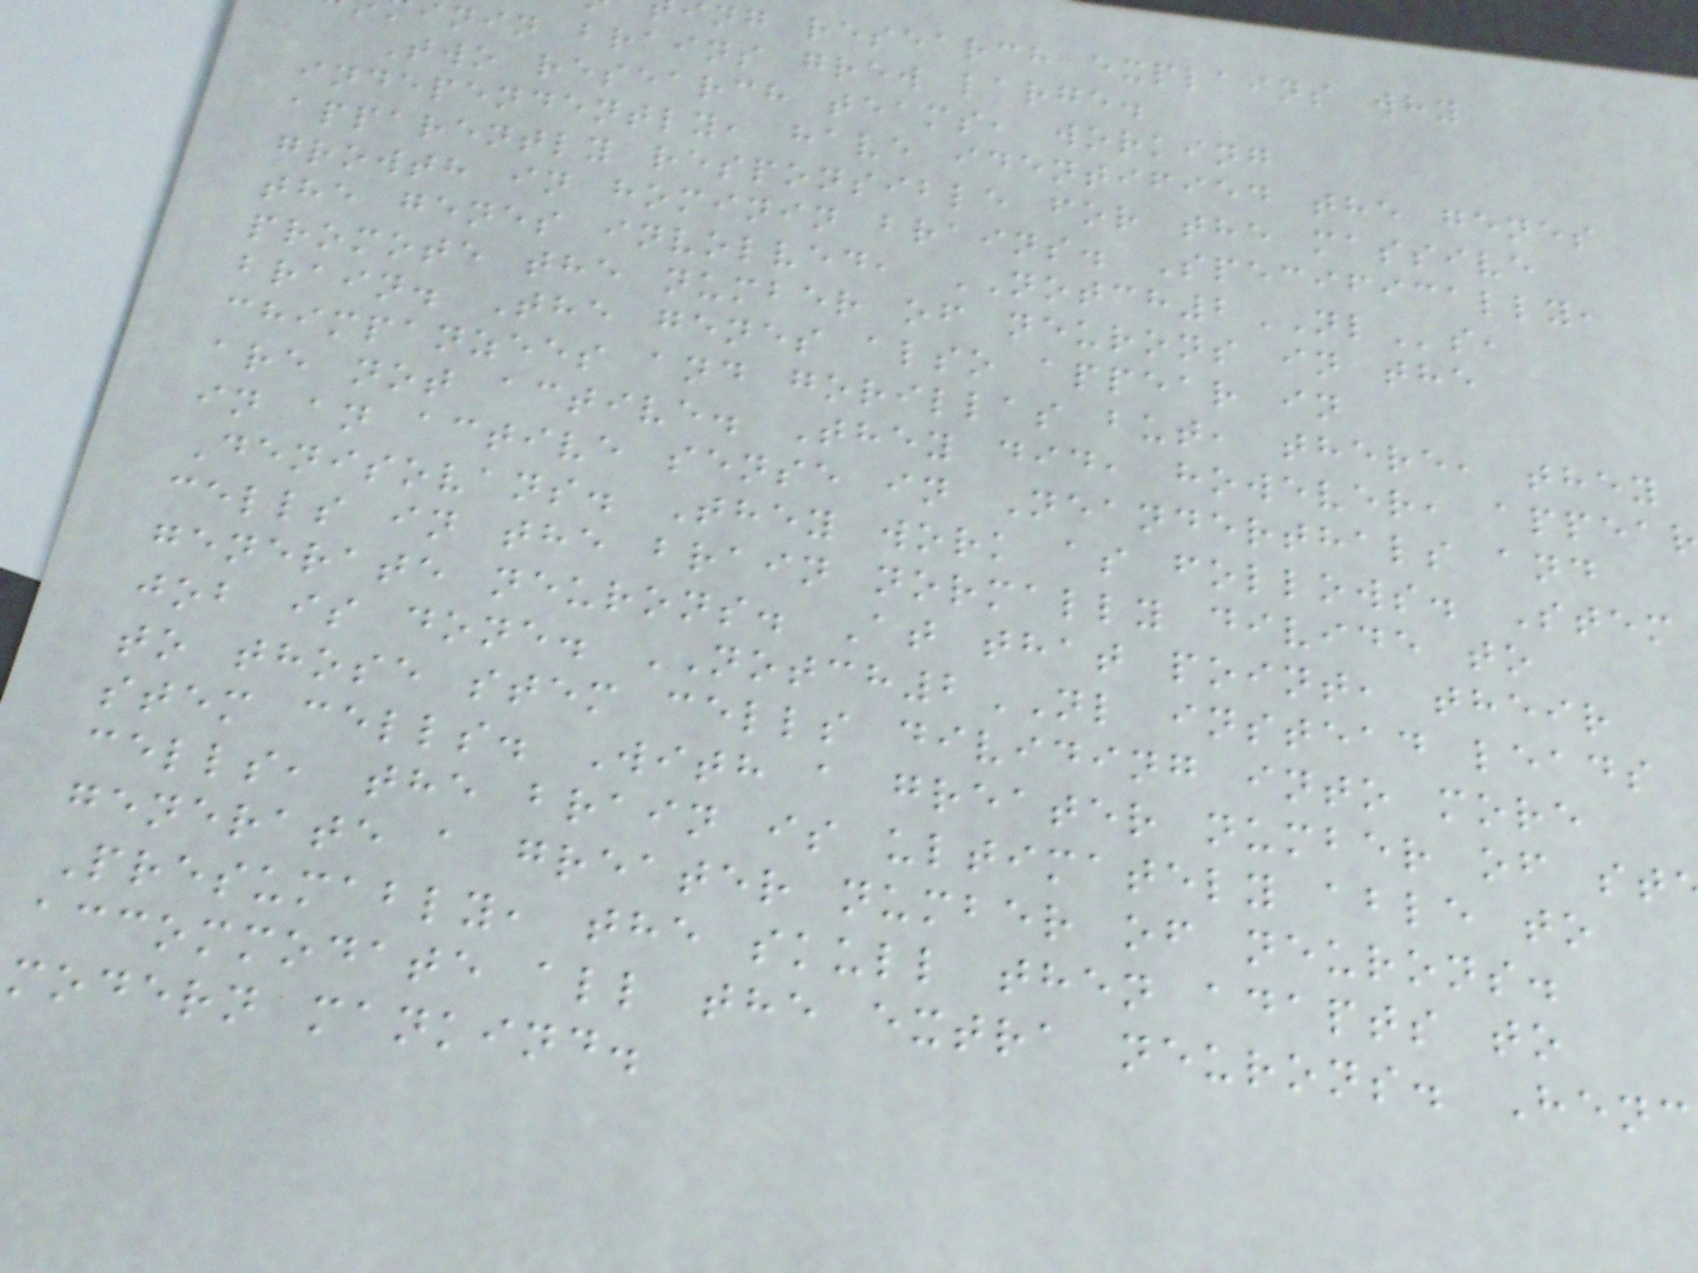ng research explains why
nin brains grew large.
Two research teams, working
independently, have identified the genes
apparently responsible for the massive
growth in hominin brains. Specifically,
the genes involved, NOTCH2NLs,
promote the number of neurons in the
brain. The genes also appear in
chimpanzees and gorillas but, there, they
are not active. They did, however, appea
in an active sense in Neanderthals and
Denisovans. They work as follows. Stem
cells in the brain normally divide to
generate neurons. At that point, their
job is done. NOTCH2NL instead leads
to those stem cells dividing into more
stem cells. With a greater number of st
cells, the brain is ultimately able to
generate a greater number of neurons.
Presumably, the skull then adapts to
accommodate all the extra neurons. Henc
modern mankind.
